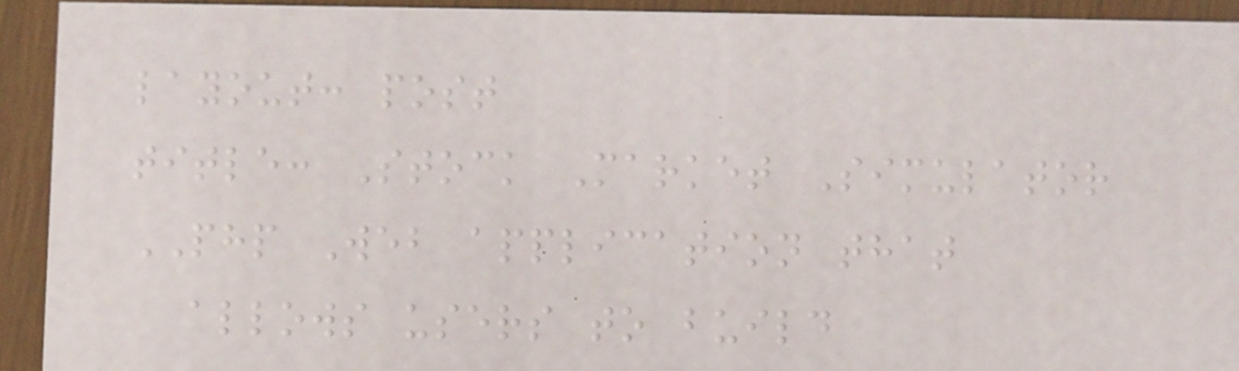layout: post
title: Stock Market Simulator
PHP Web application that
allows users to build
